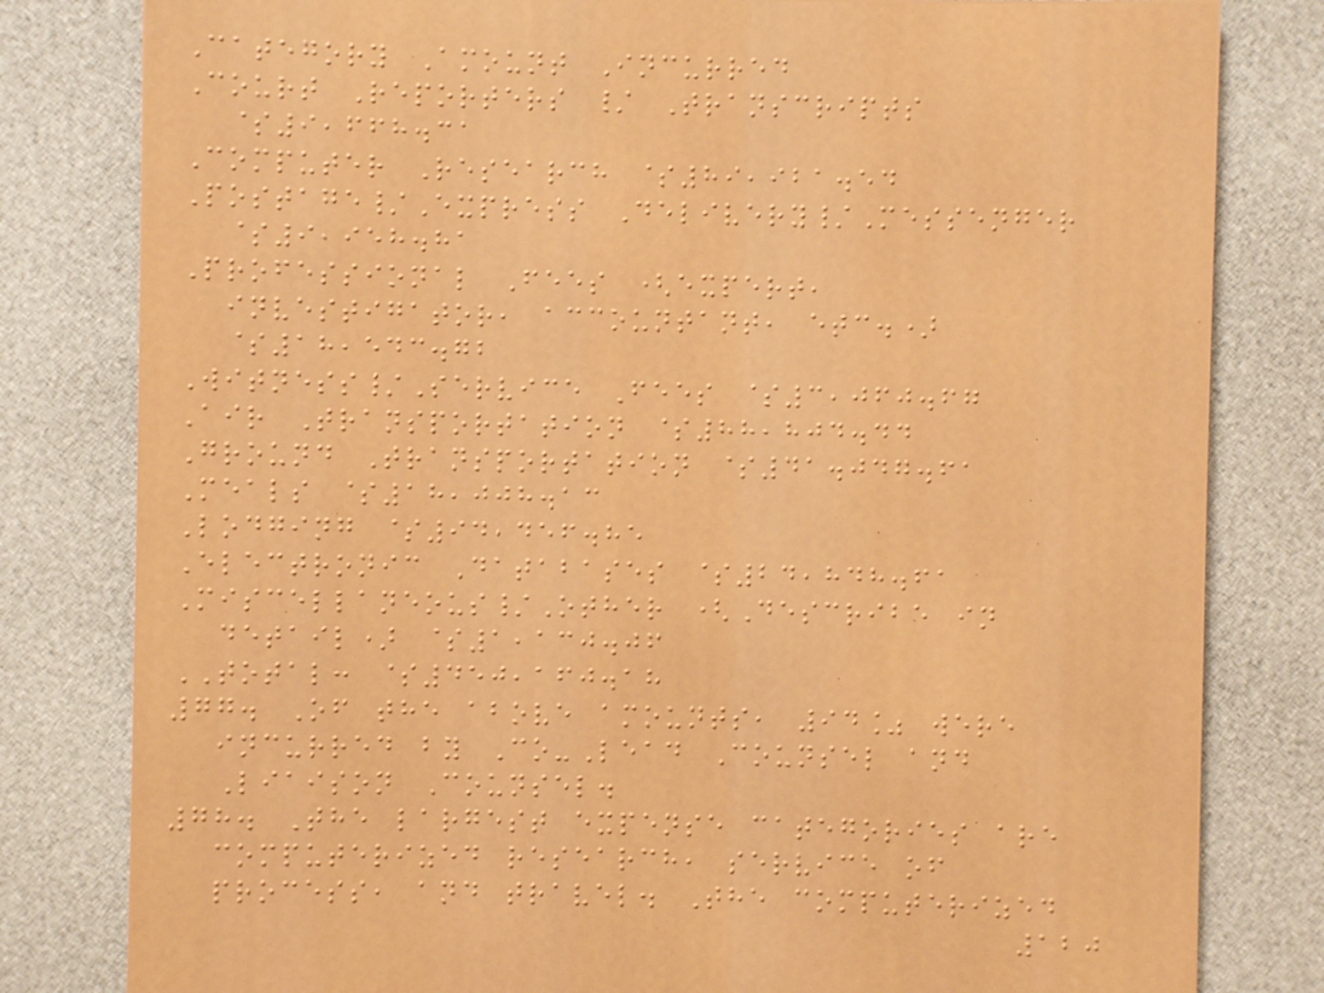Category Amount Incurred
Court Reporters / Transcripts
$9,668.31
Computer Research $89,921.54
Postage/Express Delivery/Messenger
$9,958.81
Professional Fees (expert,
investigator, accountant, etc.)
$18,543.72
Witness/Service Fees $3,060.67
Air Transportation $88,804.44
Ground Transportation $41.047.61
Meals $18,008.13
Lodging $94,456.85
Electronic Databases $24,848.61
Miscellaneous/Other (Describe in
detail) $1,130.06
TOTAL: $450,160.18
77. Of the above amounts, 94% were
incurred by Co-Lead Counsel and
Liaison Counsel.
78. The largest expense categories are
computerized research, service of
process, and travel. The computerized
120
